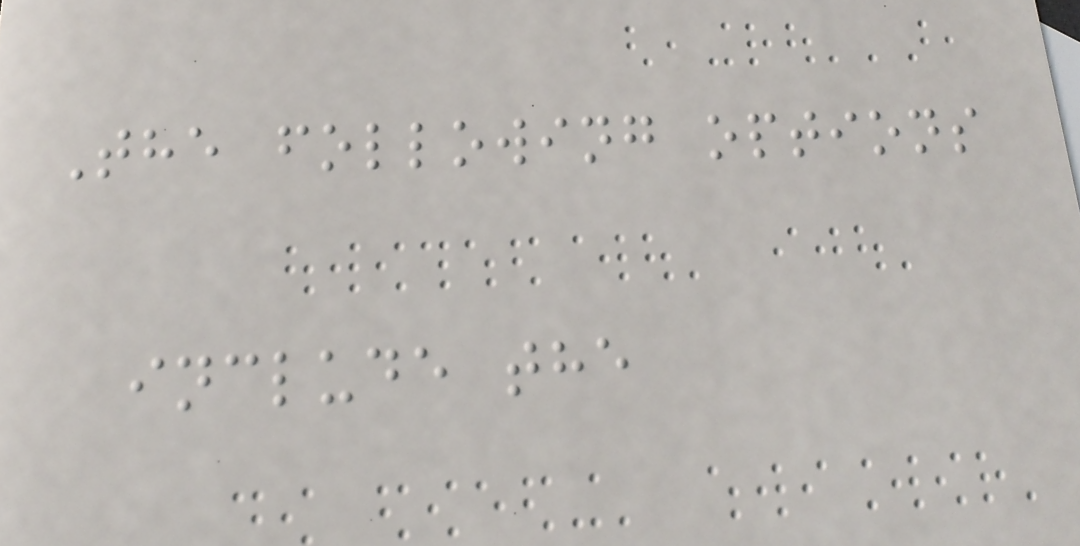The following options
include the
